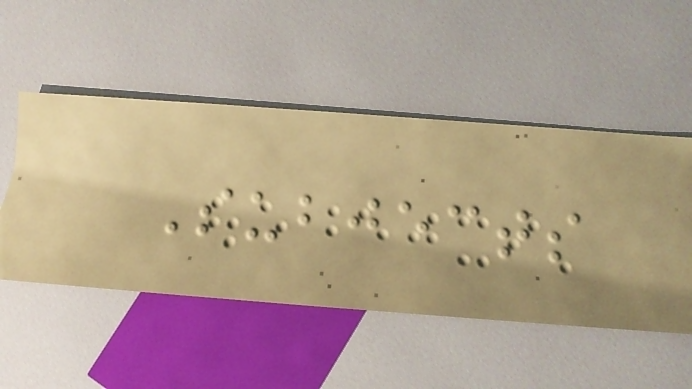Subjects
